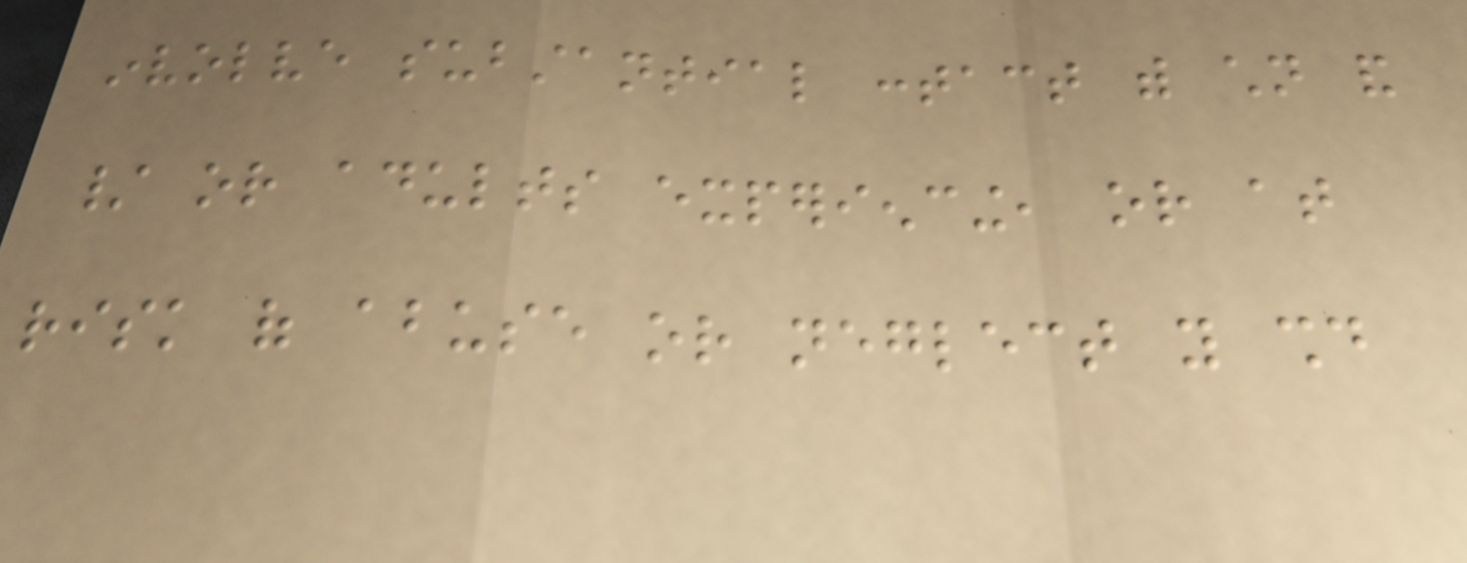involve substantial contact with children and
/ or adults experiencing, or at
risk of abuse or neglect you should
